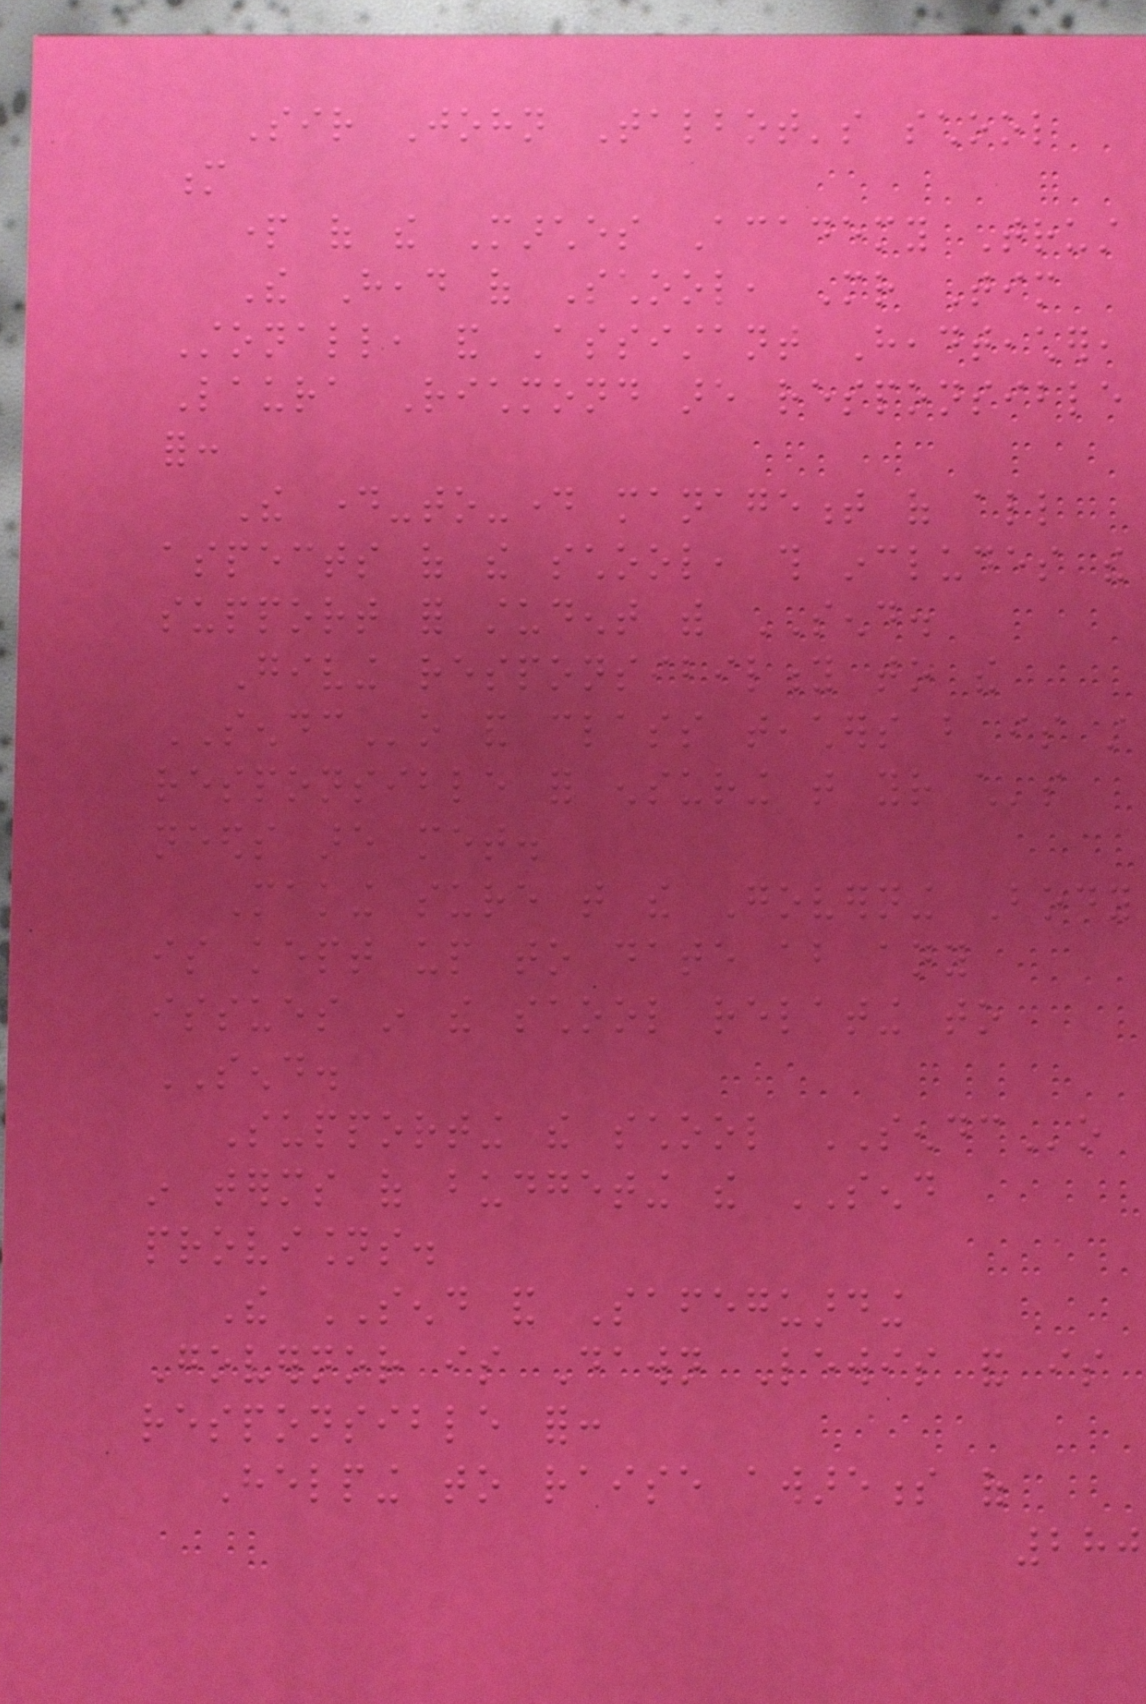Sir John Talbot's school
m
part of the Marches Academy Trust
The Head of School, Mr Tim
Stonall, and Assistant Headteacher,
Laura Richmond are responsible
for:
The day-to-day management of all
aspects of the school, this includes the
support for student with SEND.
Giving responsibility to the
SENDCo and class teachers but is still
responsible for ensuring that your child's
needs are met.
Making sure that the Governing Body
is kept up to date about any
issues in the school relating to
SEND.
Supporting the school SENDCo
in terms of budgeting the SEND
provisions.
The SEND and Safeguarding
Governor is Dawn Lewis and is
responsible for:
Helping to raise awareness of
280
